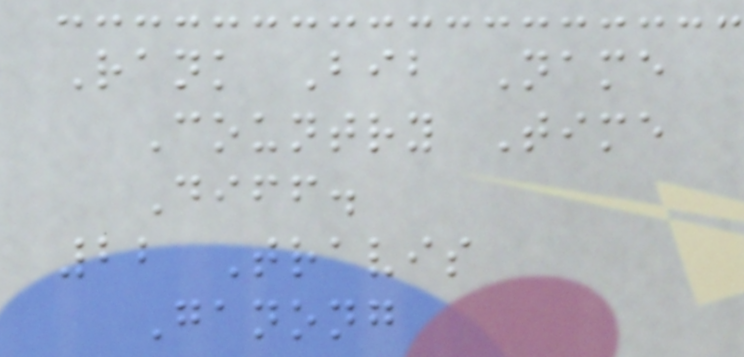Rank Bib Name
Country Time
Diff.
22 Travis
Ganong
